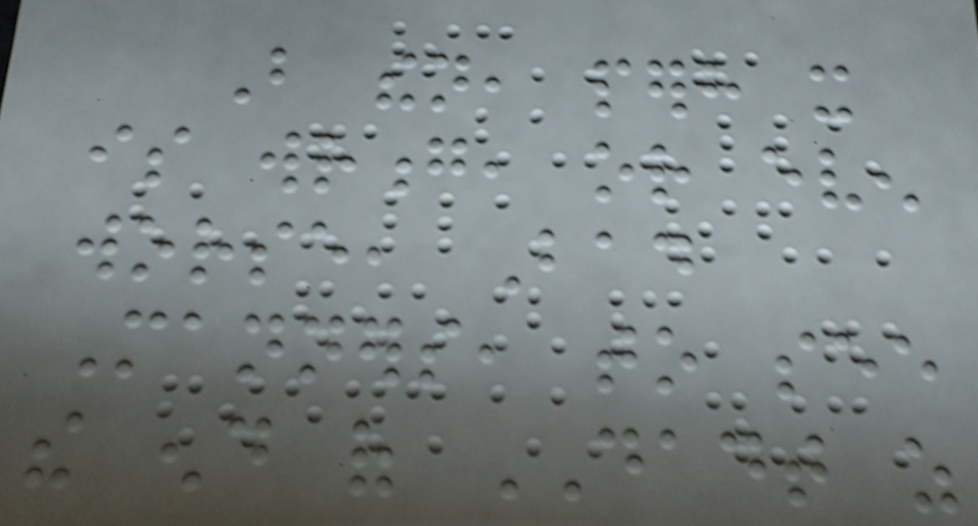But then, perhaps it
is wrong, or even
worse, Bad
Manners, to see
the end of DADT as
